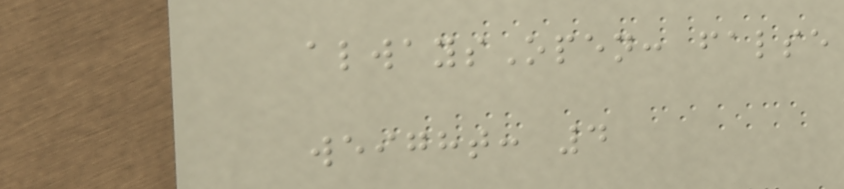alwaysOpen: false
weight: 4
